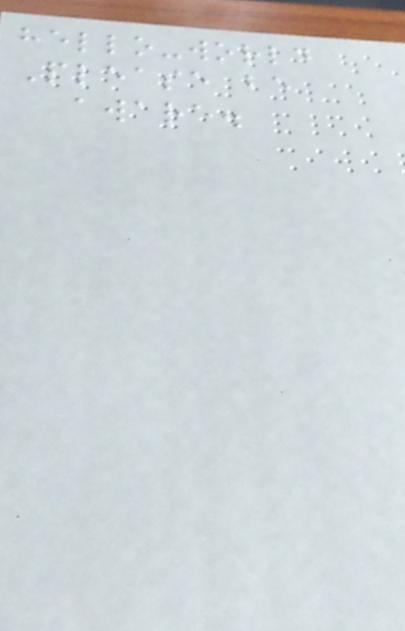hello-world
Please be
aware.
